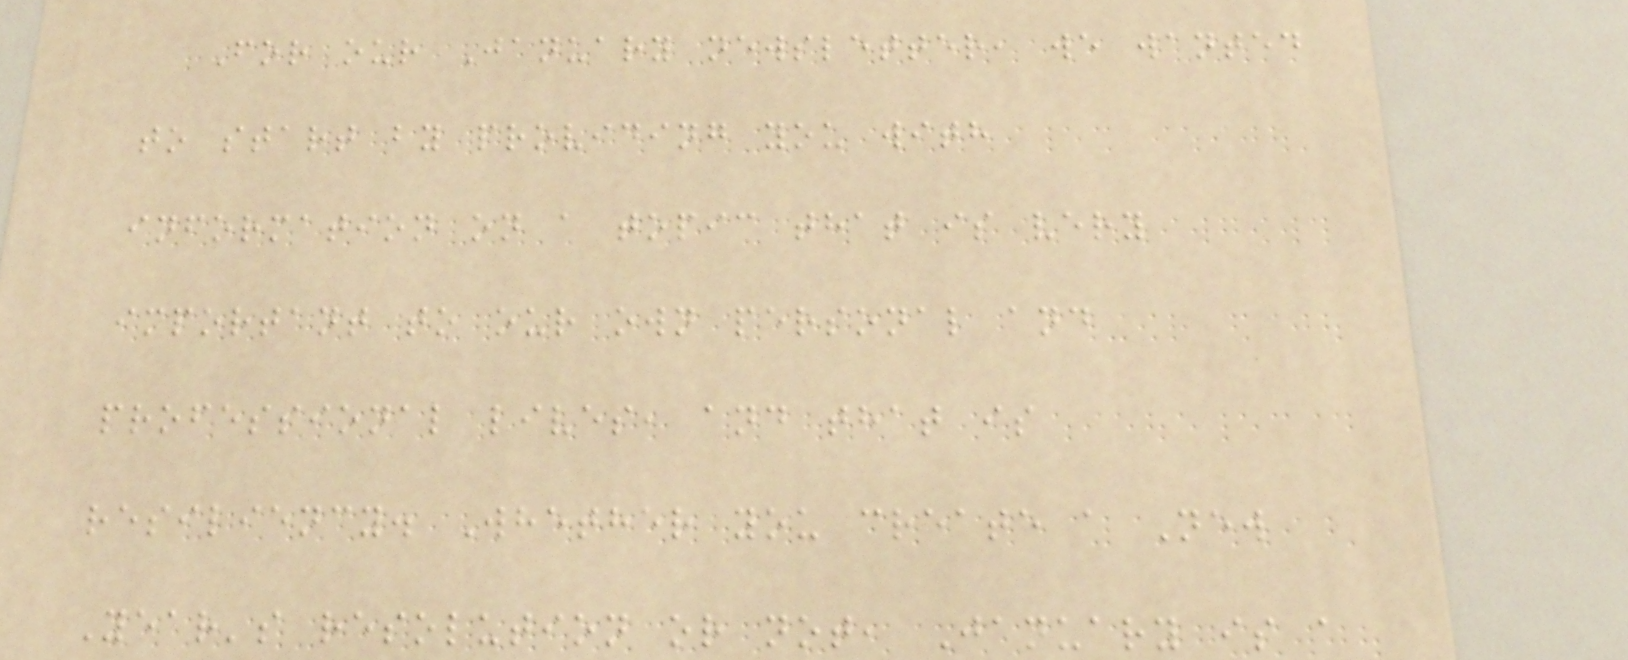For our January newsletter, we wanted
to start by providing you with
information on a topic that is very
important to our own personal and
professional lives, and that is
resiliency. Whether you create a New
Year's resolution or not, January is a
